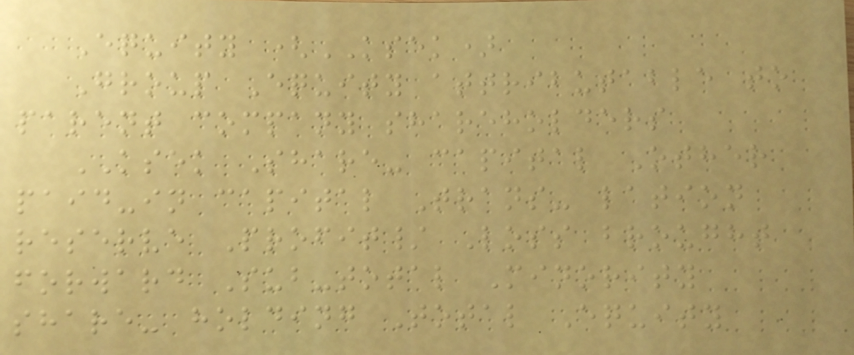Equity (KSEK)
Group Equity attributable to
parent company shareholders
KSEK Share- capital Other
paid-in capital Trans- lation
reserve Profit/ Loss brought
forward Sub-total Minority
share- holding Total Equity
